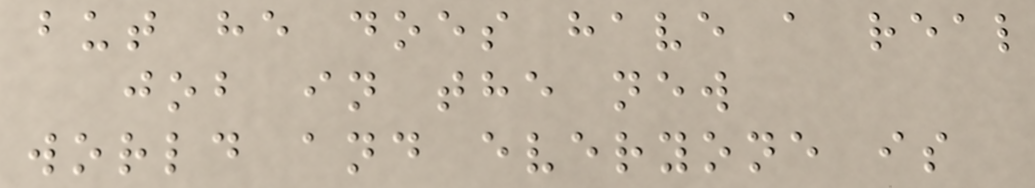but he does have a real
job in the new
world and everyone is
